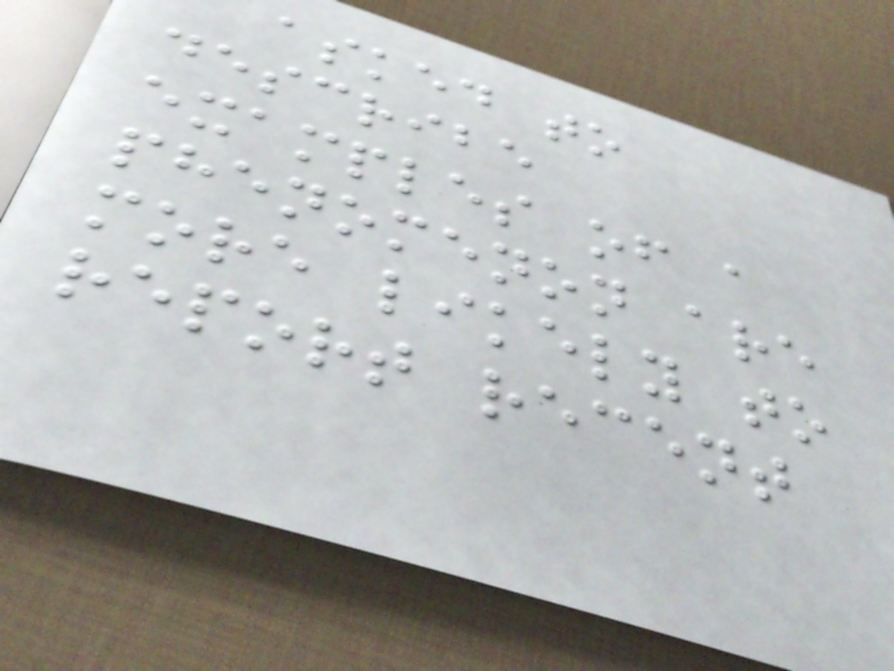asked to
describe
examples of a
phenomenon are
more likely to
report recent
